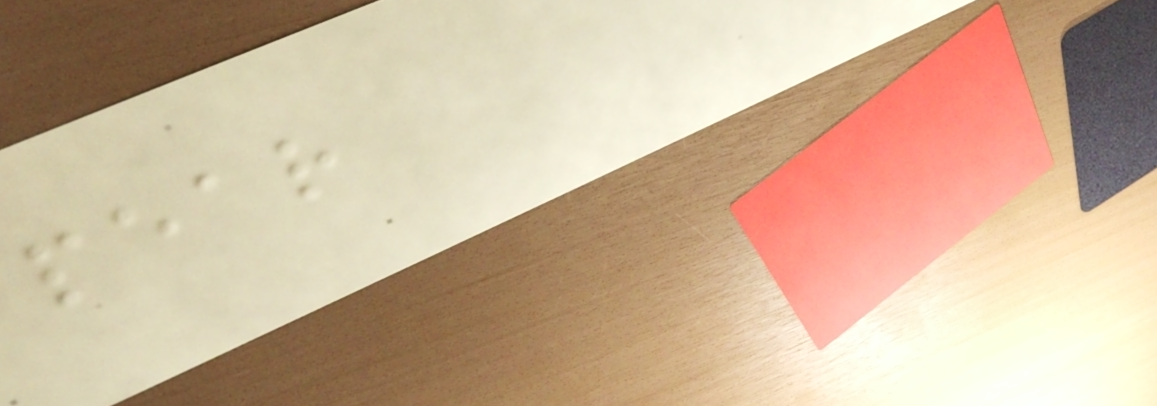pear
